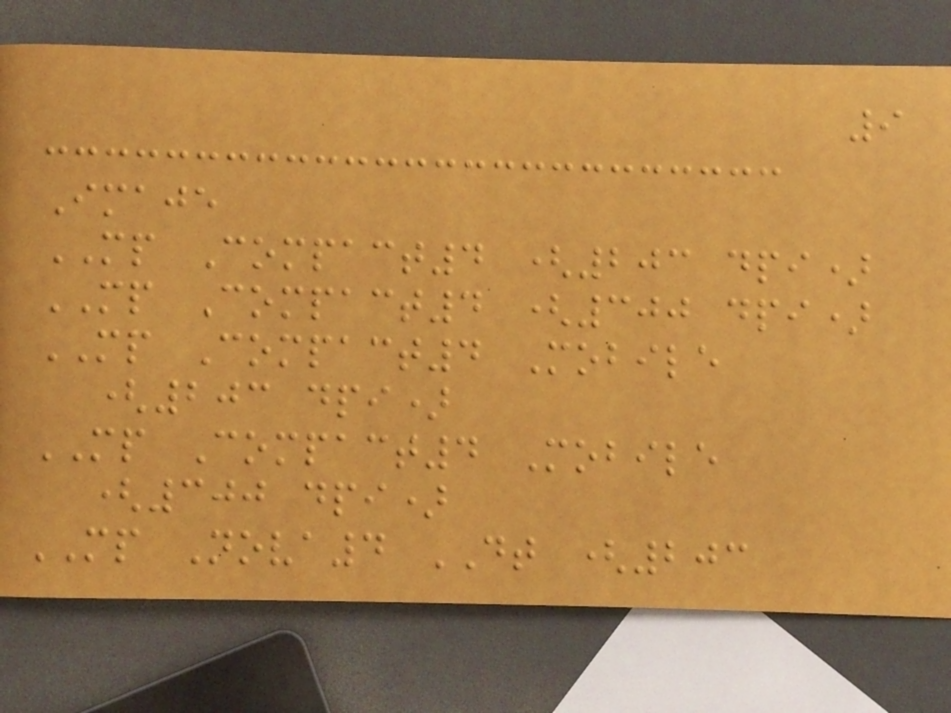9
Imaje
MP Compact4 (203 dpi)
MP Compact4 (300 dpi)
MP Compact4 Mobile
(203 dpi)
MP Compact4 Mobile
(300 dpi)
MP Nova4 DT (203
